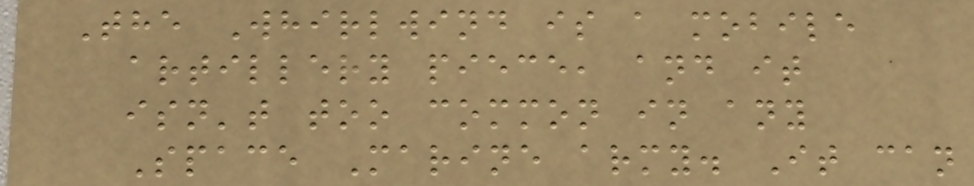The Whirlwind is a mobile
artillery piece, and it
isn't too common in any
Space Marine army. It can
